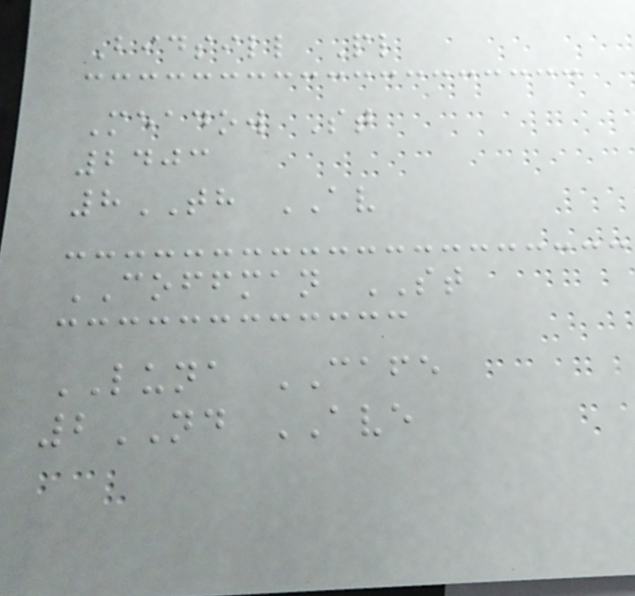Bidsill Pl
Meadow St
2403
8TH AV
COFFMAN ST
LUNA CAFE
2ND AVE
